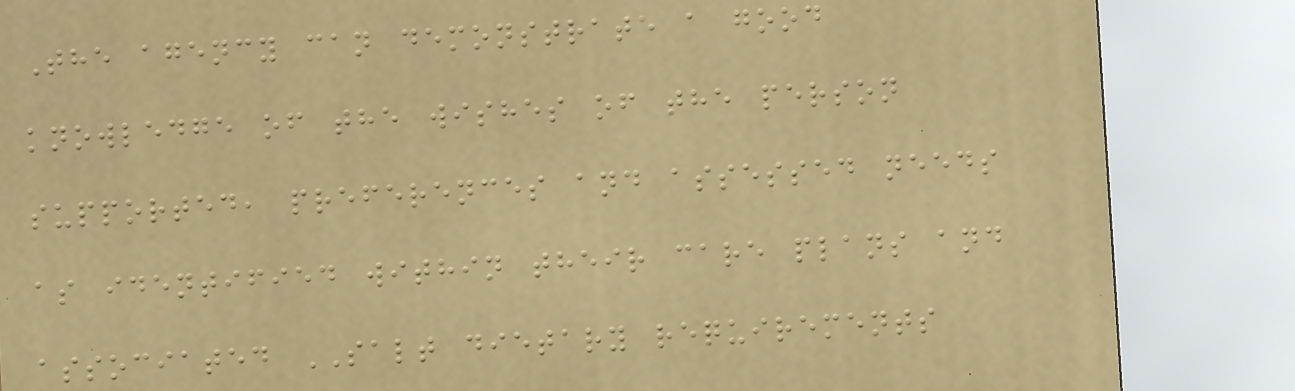The agency can demonstrate a good
knowledge of the wishes of the person
supported, preferences and assessed needs
as identified within their care plans and
associated SALT dietary requirements
